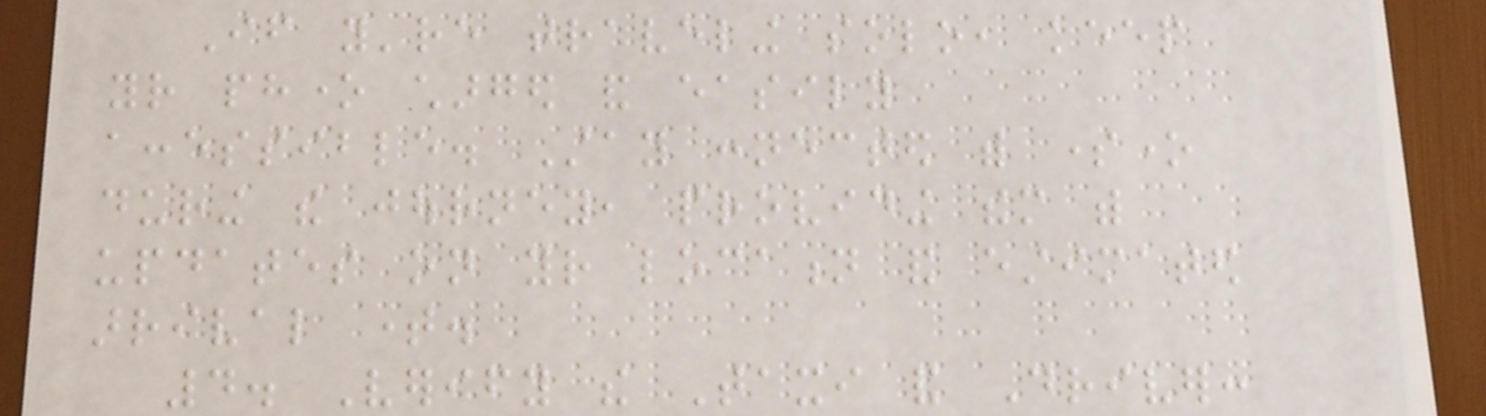If you're traveling solo, keep
your phone charged and easily
accessible. Stay connected with someone
during the journey, providing them with
updates on your location and estimated
arrival time.
4. Verify the Taxi and Driver:
